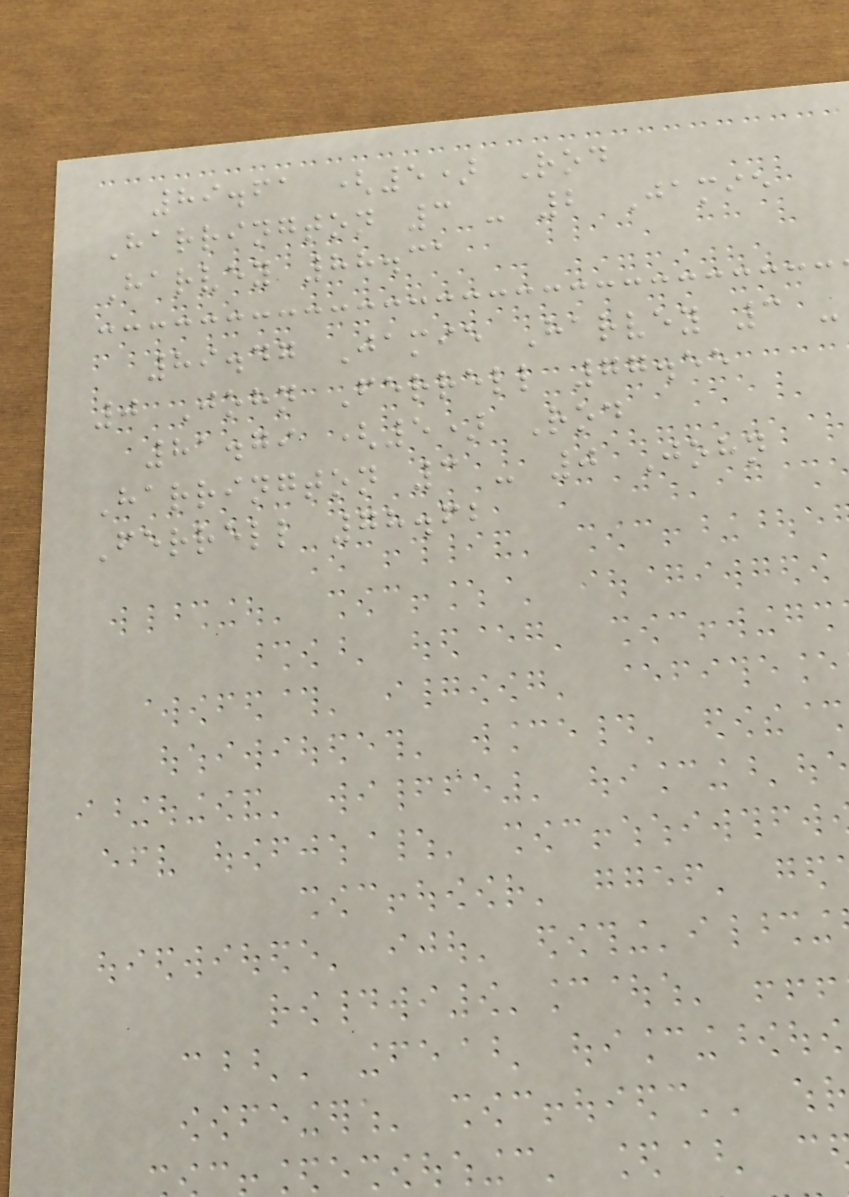89.61 (5) Rod
Harrington 3 - 2 Jamie
Harvey 88.31
89.47 Jamie Harvey 3 -
0 John Ferrell 77.55
81.79 (5) Rod
Harrington 3 - 0 John
Ferrell 78.62
